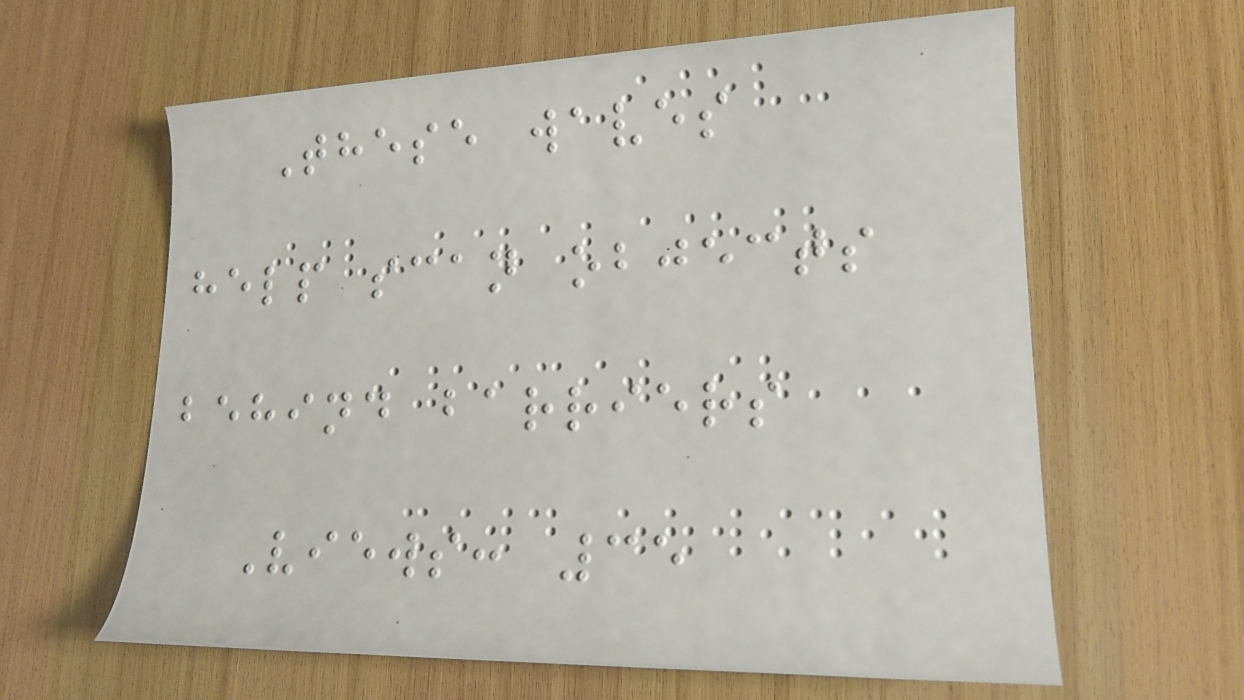These waves
help scan objects
behind barriers
Views: 35
